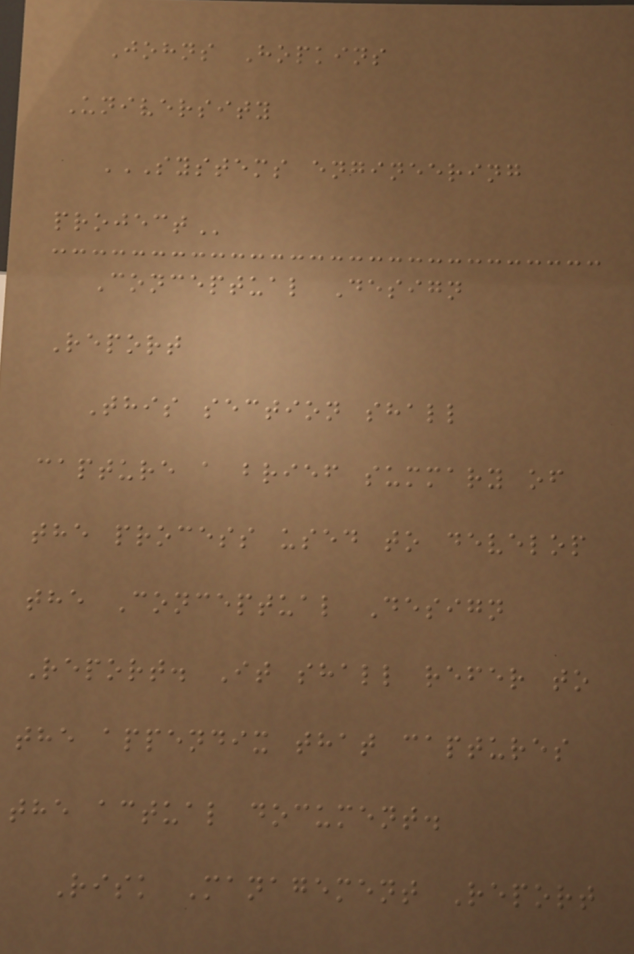Johns Hopkins
University
SYSTEMS ENGINEERING
PROJECT
Conceptual Design
Report
This section shall
capture a brief summary of
the process used to develop
the Conceptual Design
Report. It shall refer to
the appendix that captures
the actual document.
Risk Management Report
